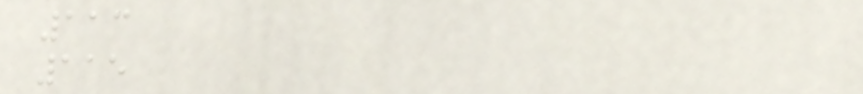113
115
